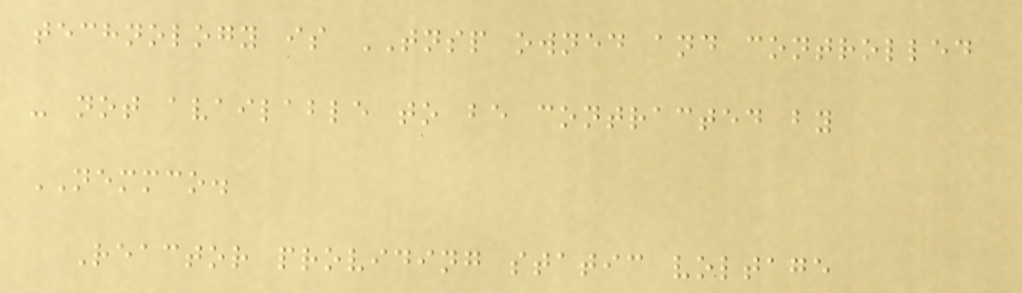technology is TNSP owned and controlled
- not available to be contracted by
NEMMCO.
Reactor providing static voltage
